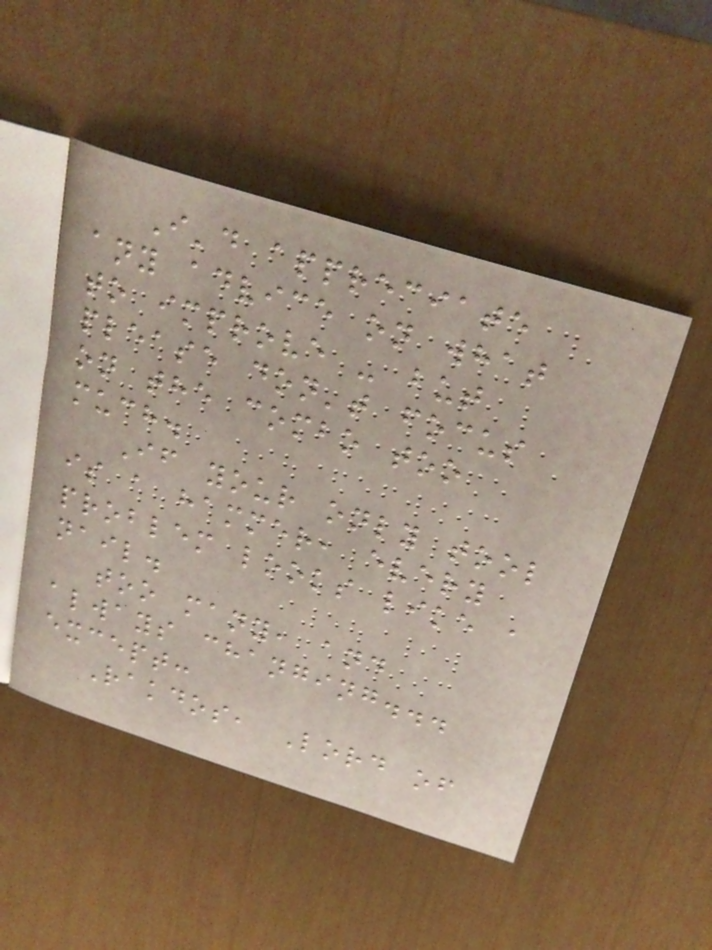I'd appreciate
any advice on what
to improve - but
please don't focus
on the combo too
much.
If your only tool
is a hammer, every
problem looks like a
nail.
too many, and
always changing...
except:
Rakdos, Lord of
